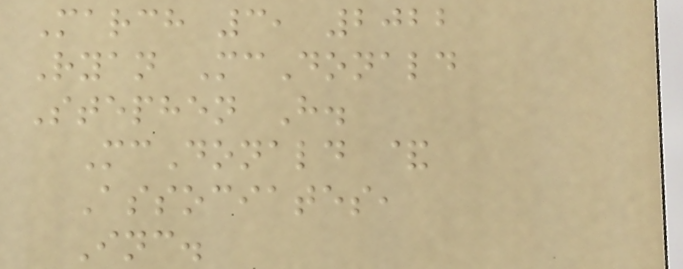March 3, 2022
Ryan McDonald
Stephen H.
McDonald &
Associates,
Inc.
